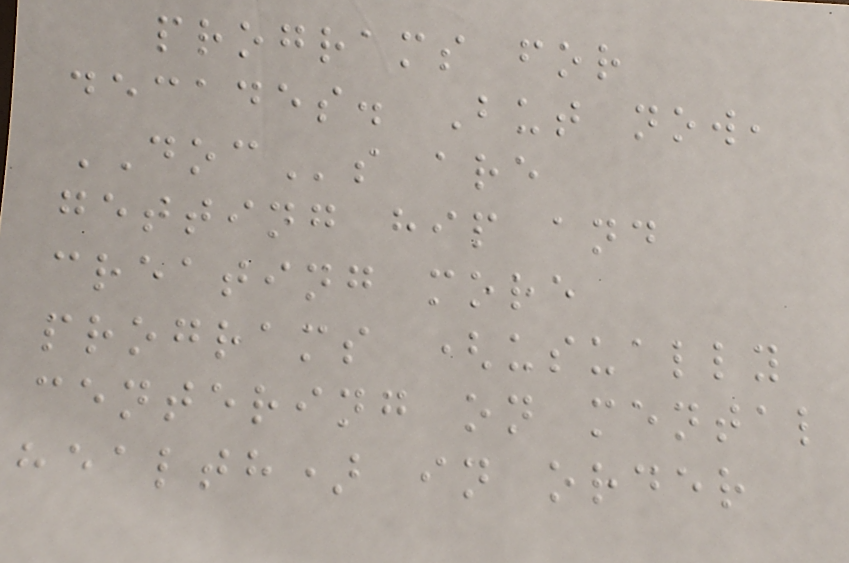programs for
decades. But now,
DOCs are
getting hip and
creating more
programs (usually
centering on mental
health) in order
